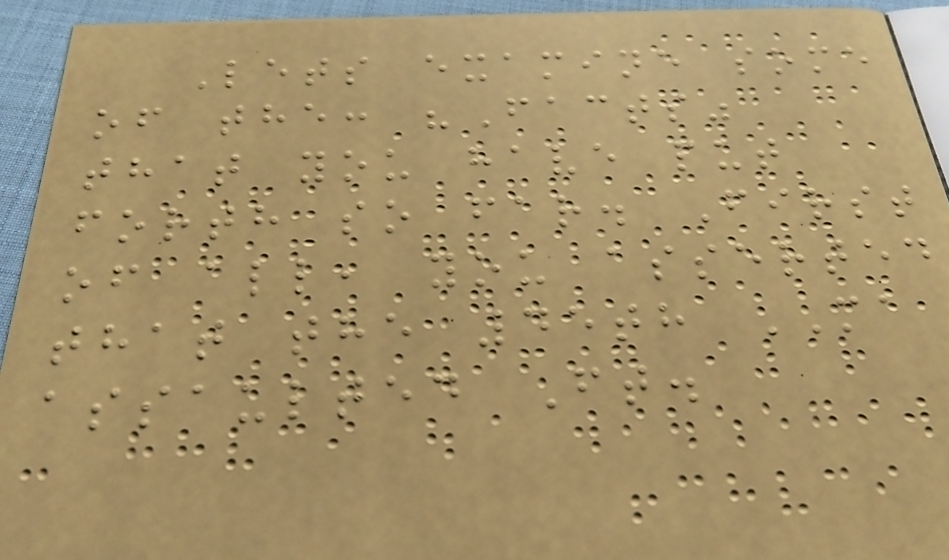Lets examine some
of the: "Facts"
that you have put
forth so far. First
of all, you asserted
that the 45th MA
assaulted Ft.
